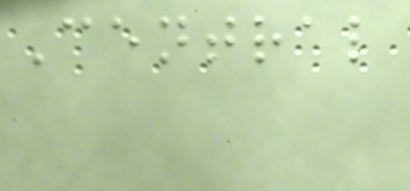Central
